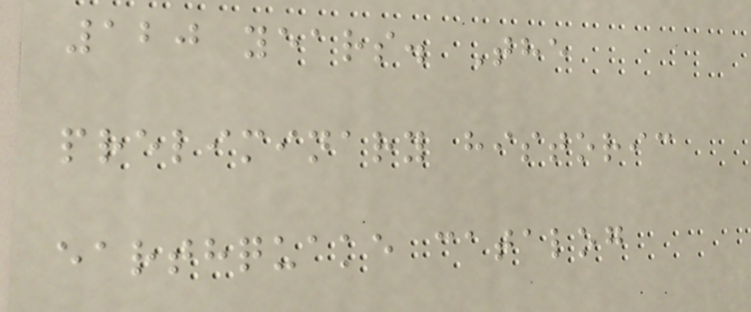120 years. The
preliminary historic
earthquake catalog
